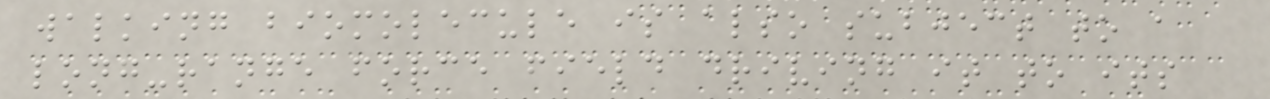walking biomolecule is also subject to a
long-range force field driving it to its
